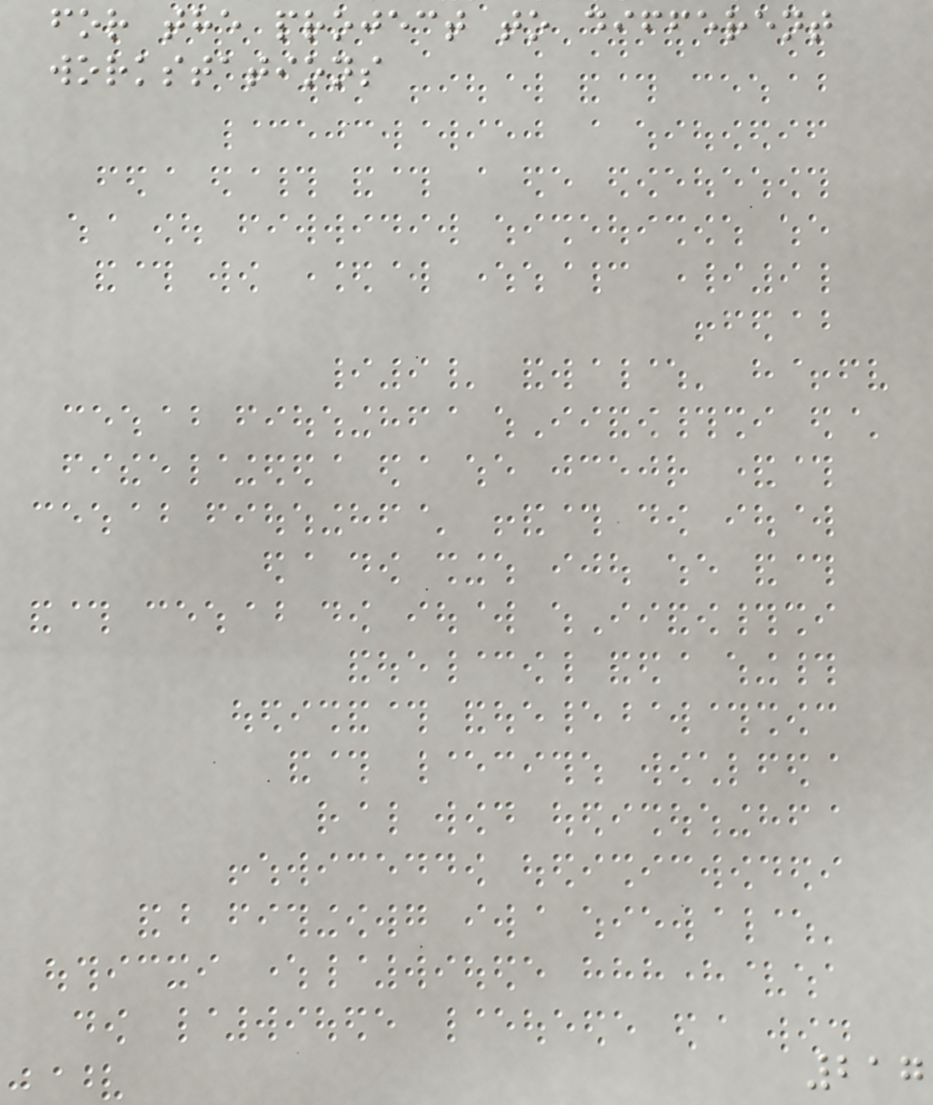for the project to different
workstations
217
